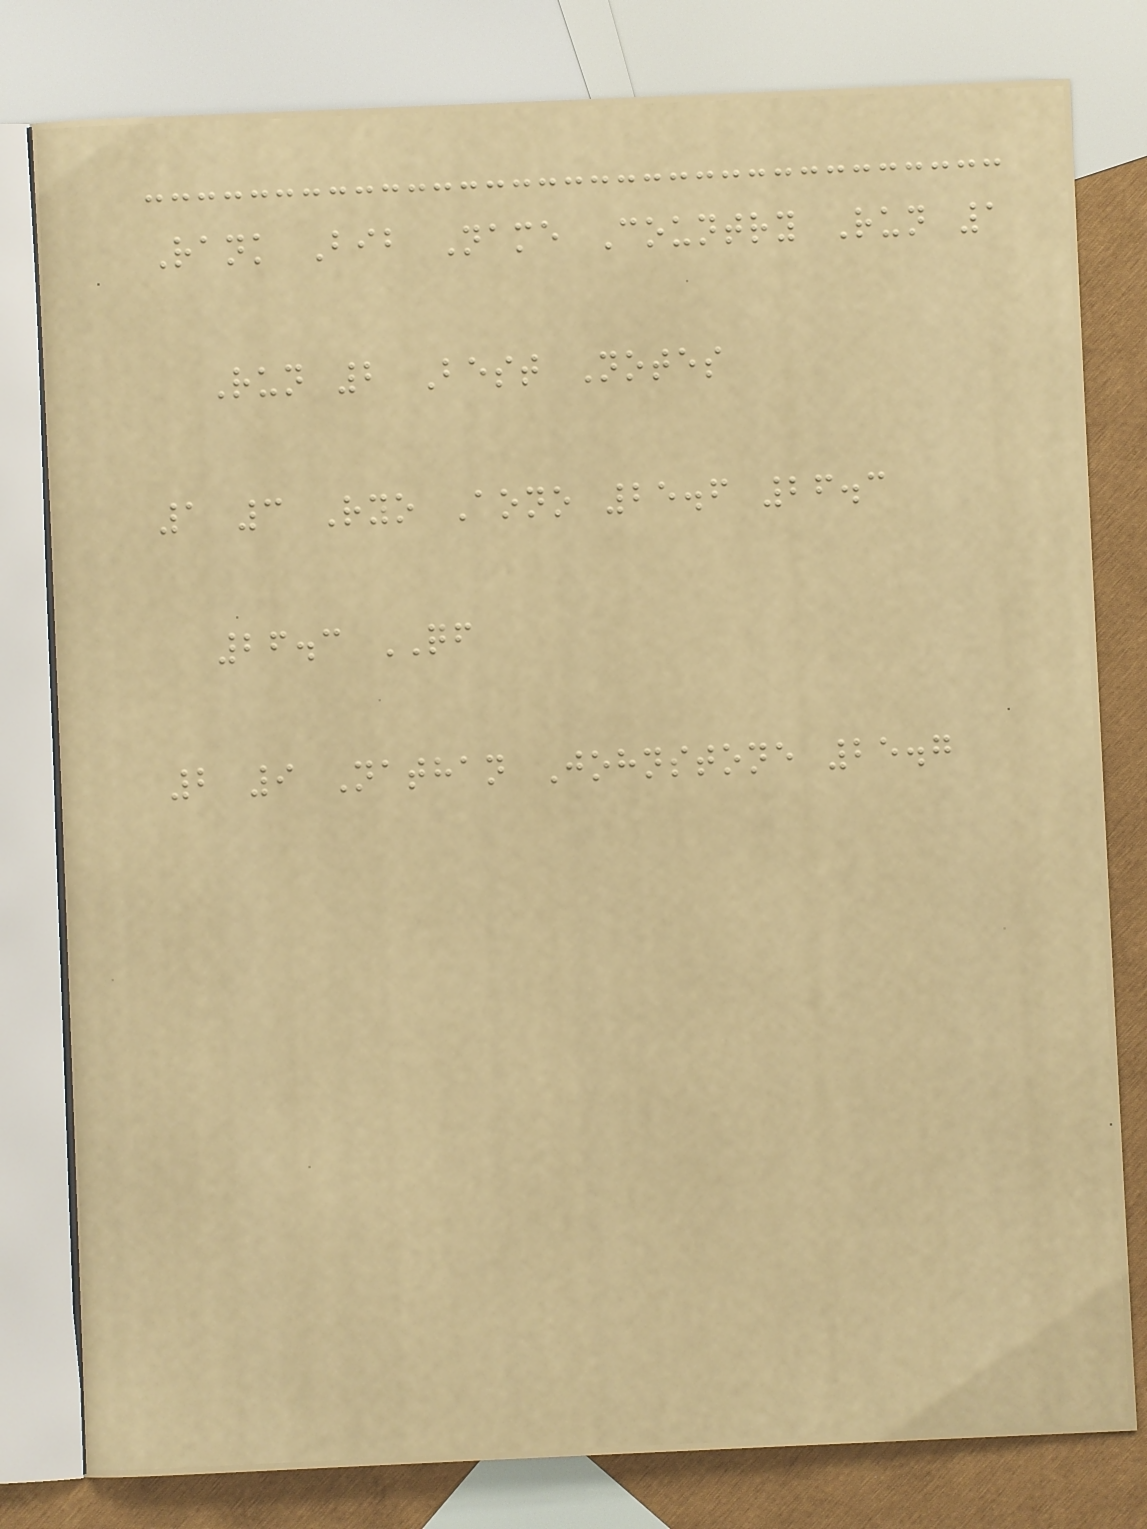Rank Bib Name Country Run 1
Run 2 Best Notes
1 3 Ryo Aono 25.6 26.3
26.3 QF
2 9 Nathan Johnstone 25.7
